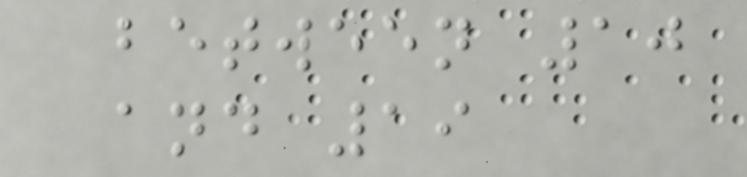between 10
and 19
